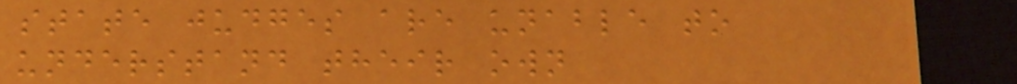state judges are unable to
understand their own
